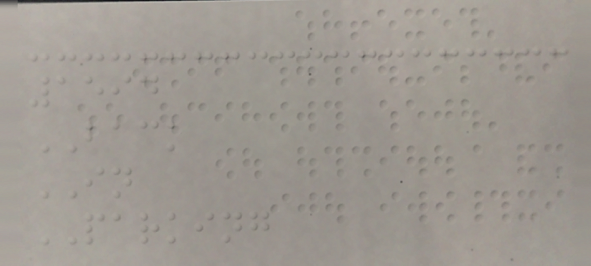1594
BACK
IN
PARKING
